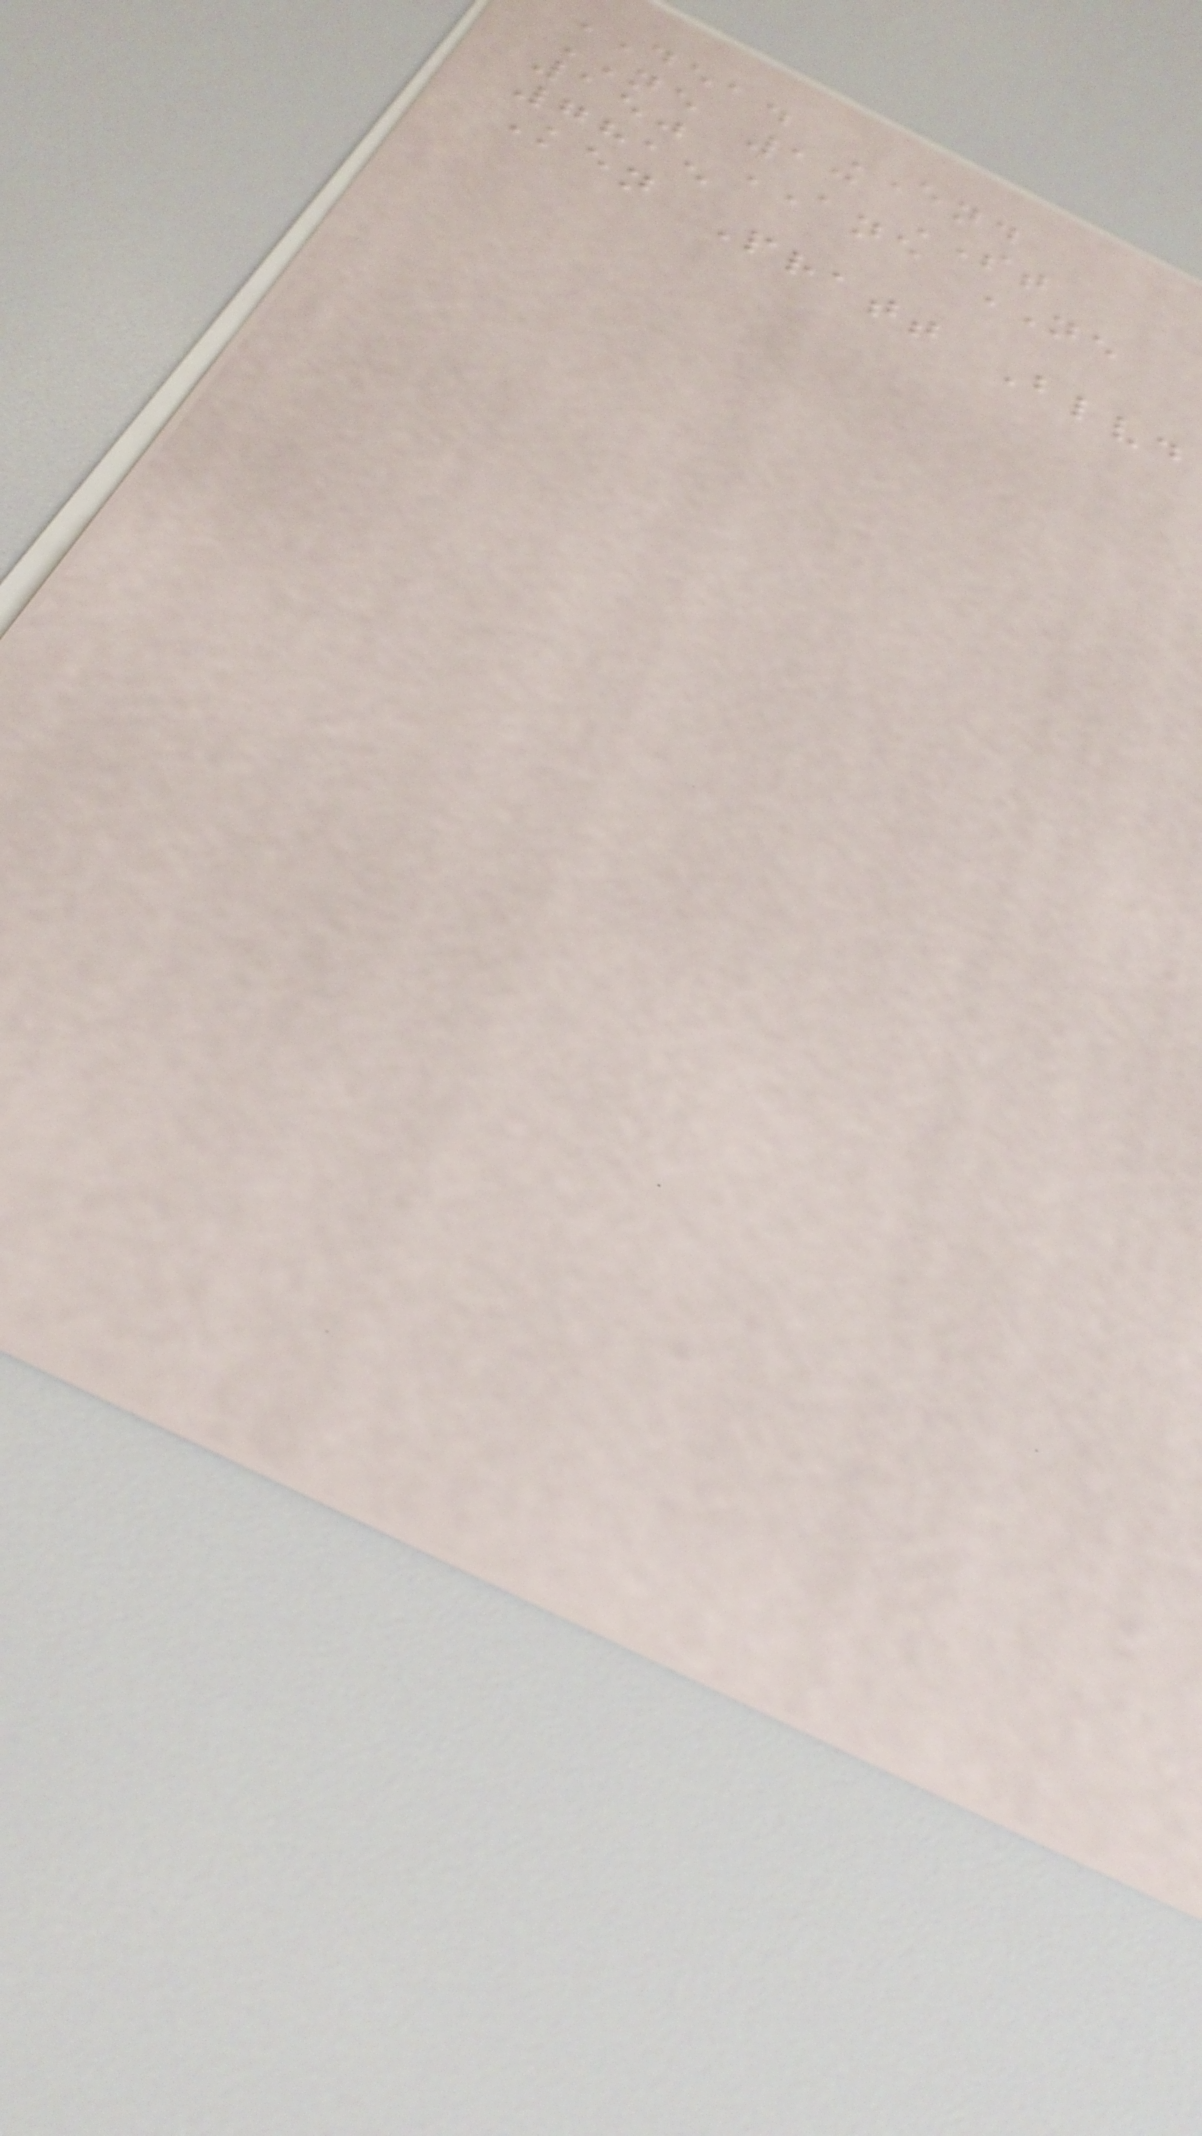DEAD END
NE 13 ST
150 ANE NE
7815
Ken Pratt Blvd
